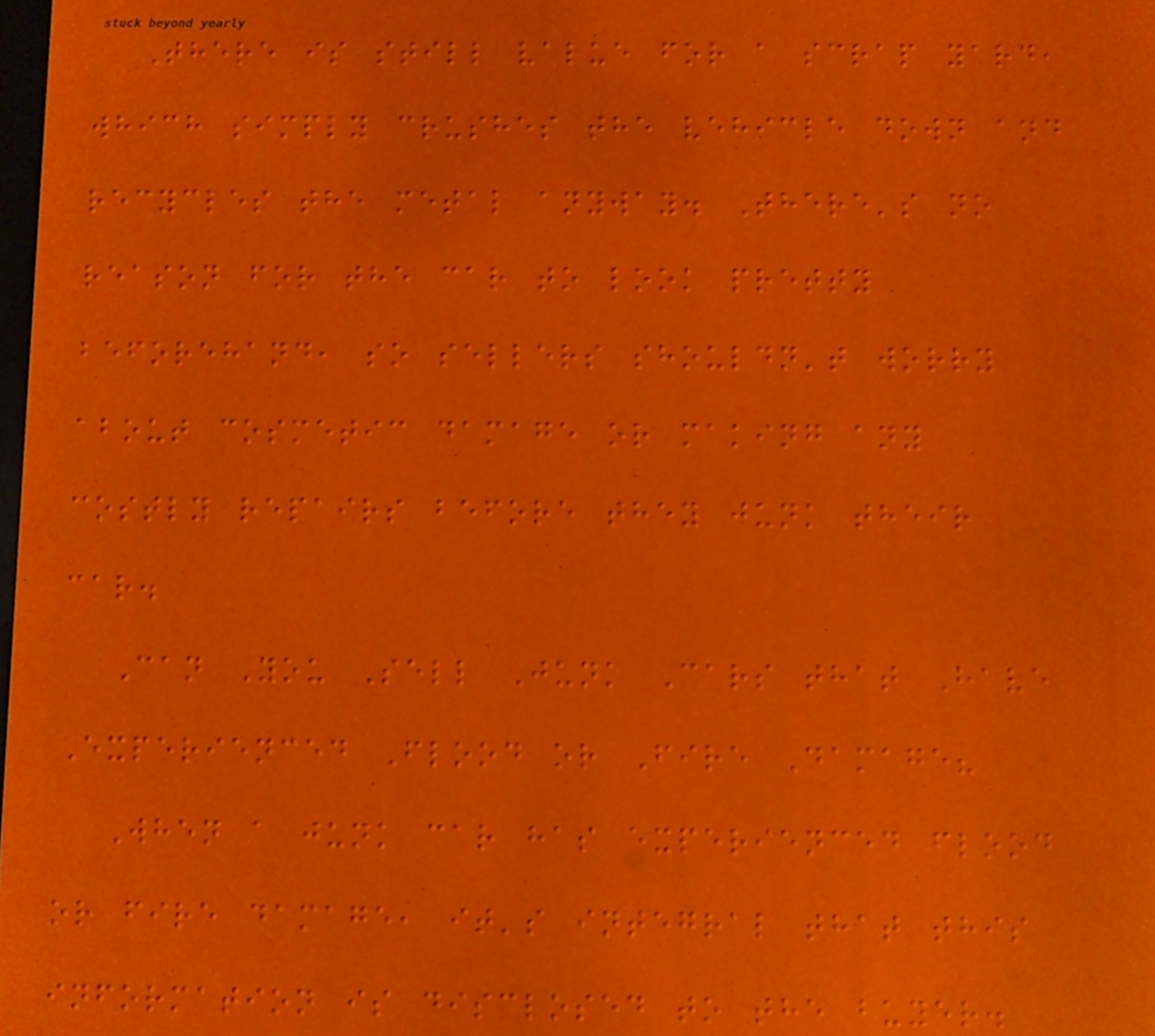There is still value for a scrap yard,
which simply crushes the vehicle down and
recycles the metal anyway. There's no
reason for the car to look pretty
beforehand, so sellers shouldn't worry
about cosmetic damage or making any
costly repairs before they junk their
car.
Can You Sell Junk Cars that Have
Experienced Flood or Fire Damage?
When a junk car has experienced flood
or fire damage, it's integral that this
information is disclosed to the buyer.
